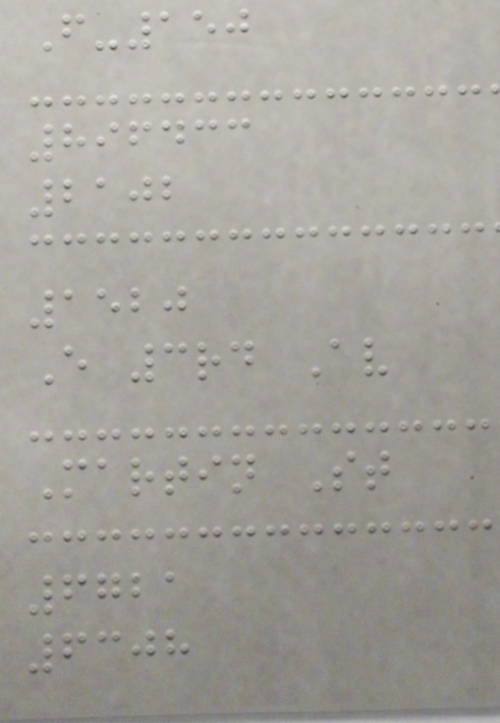F-150
896433
2102
1520
E 3rd Av
Martin St
6721
6308
